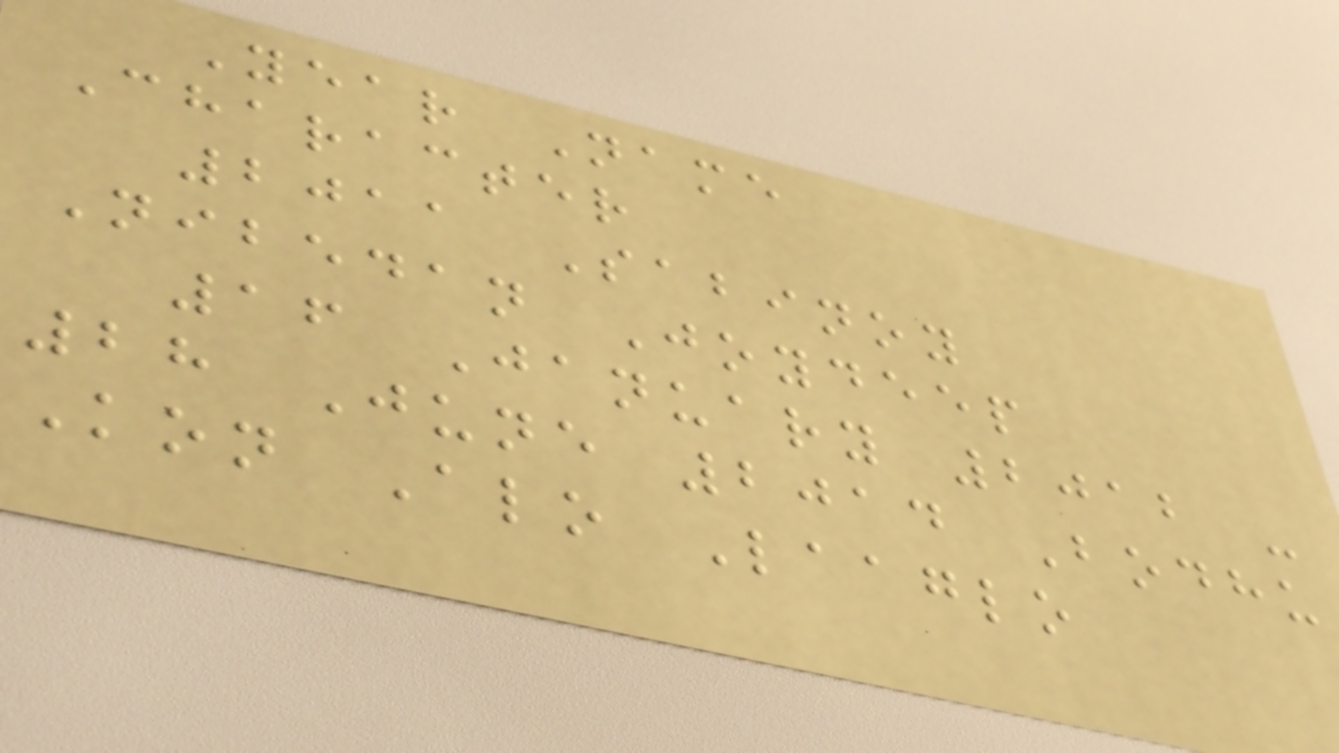Year Name
Character
2011 Sabinoy
Nibedan Joydeep
16 January 2012 -
28 June 2014 Bodhu
Kon Alo Laaglo
